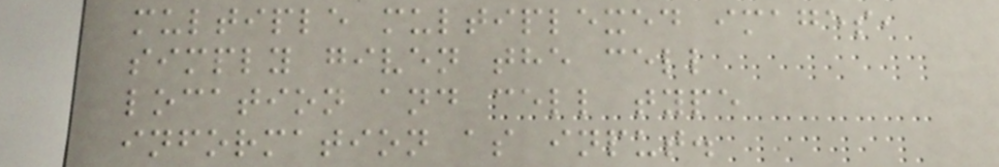multiple multiplexed images,
simply given the cell
location and cell type
information as input.
